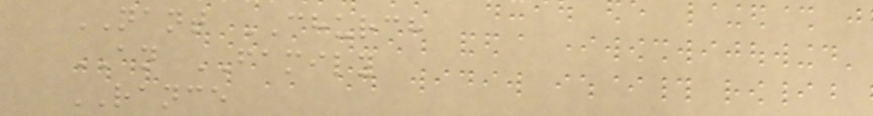NANT CHURCH
AN FAMILY
RANCE
